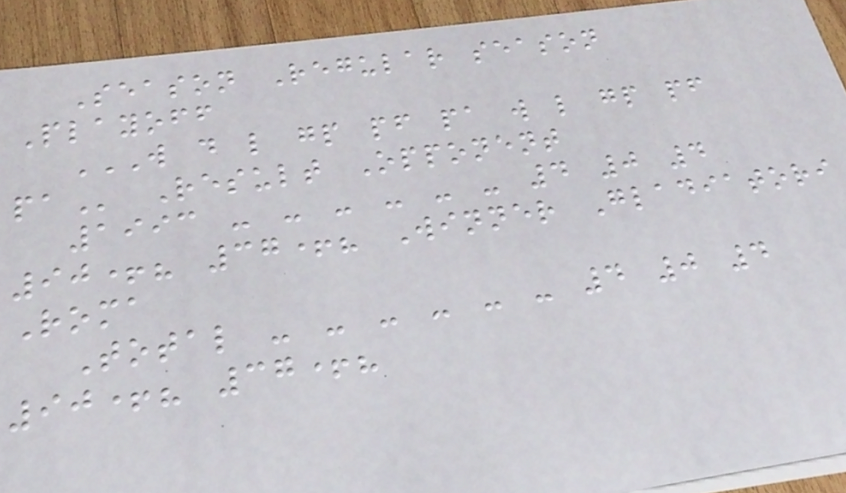Season Regular season
Playoff
W D L GP PF PA W L GP PF
PA Result Opponent
1993 - - - - - - 4 0 4
90+? 37+? Winner Gladiatori
Roma
Total - - - - - - 4 0 4
90+? 37+?
